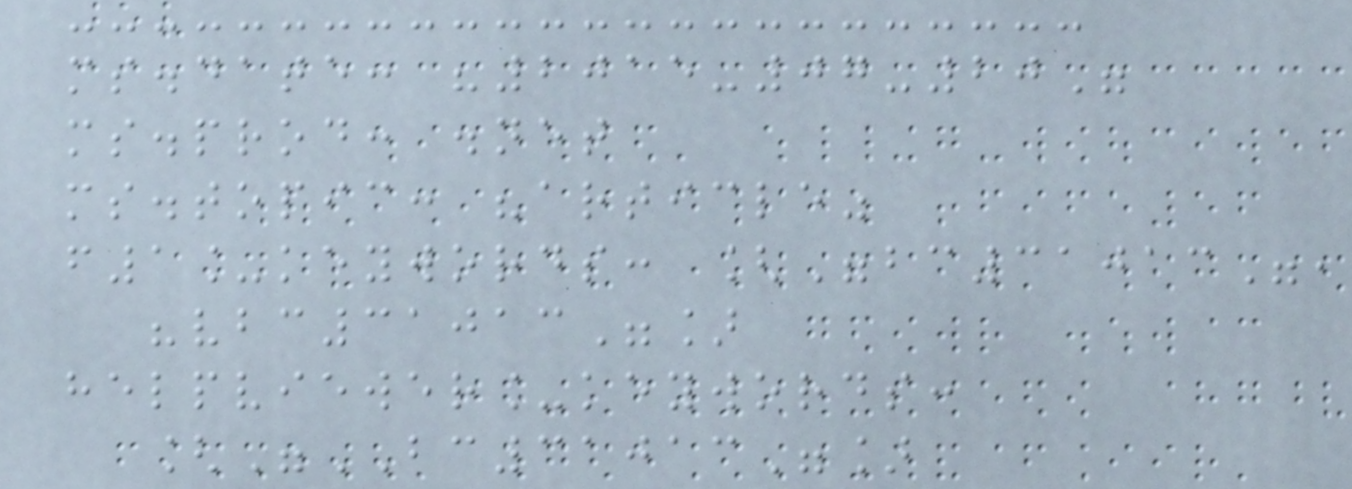ms.date: "2015-07-20"
ms.prod: .net
ms.topic: "article"
f1_keywords: ["bc31013",
"vbc31013"]
helpviewer_keywords:
["BC31013"]
